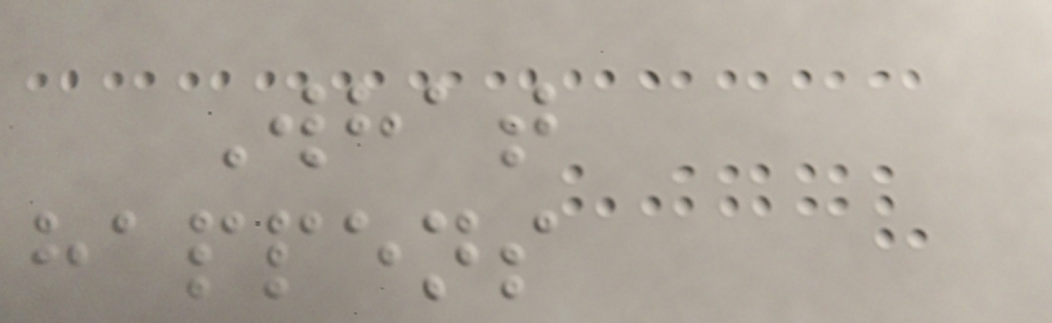What
happens
